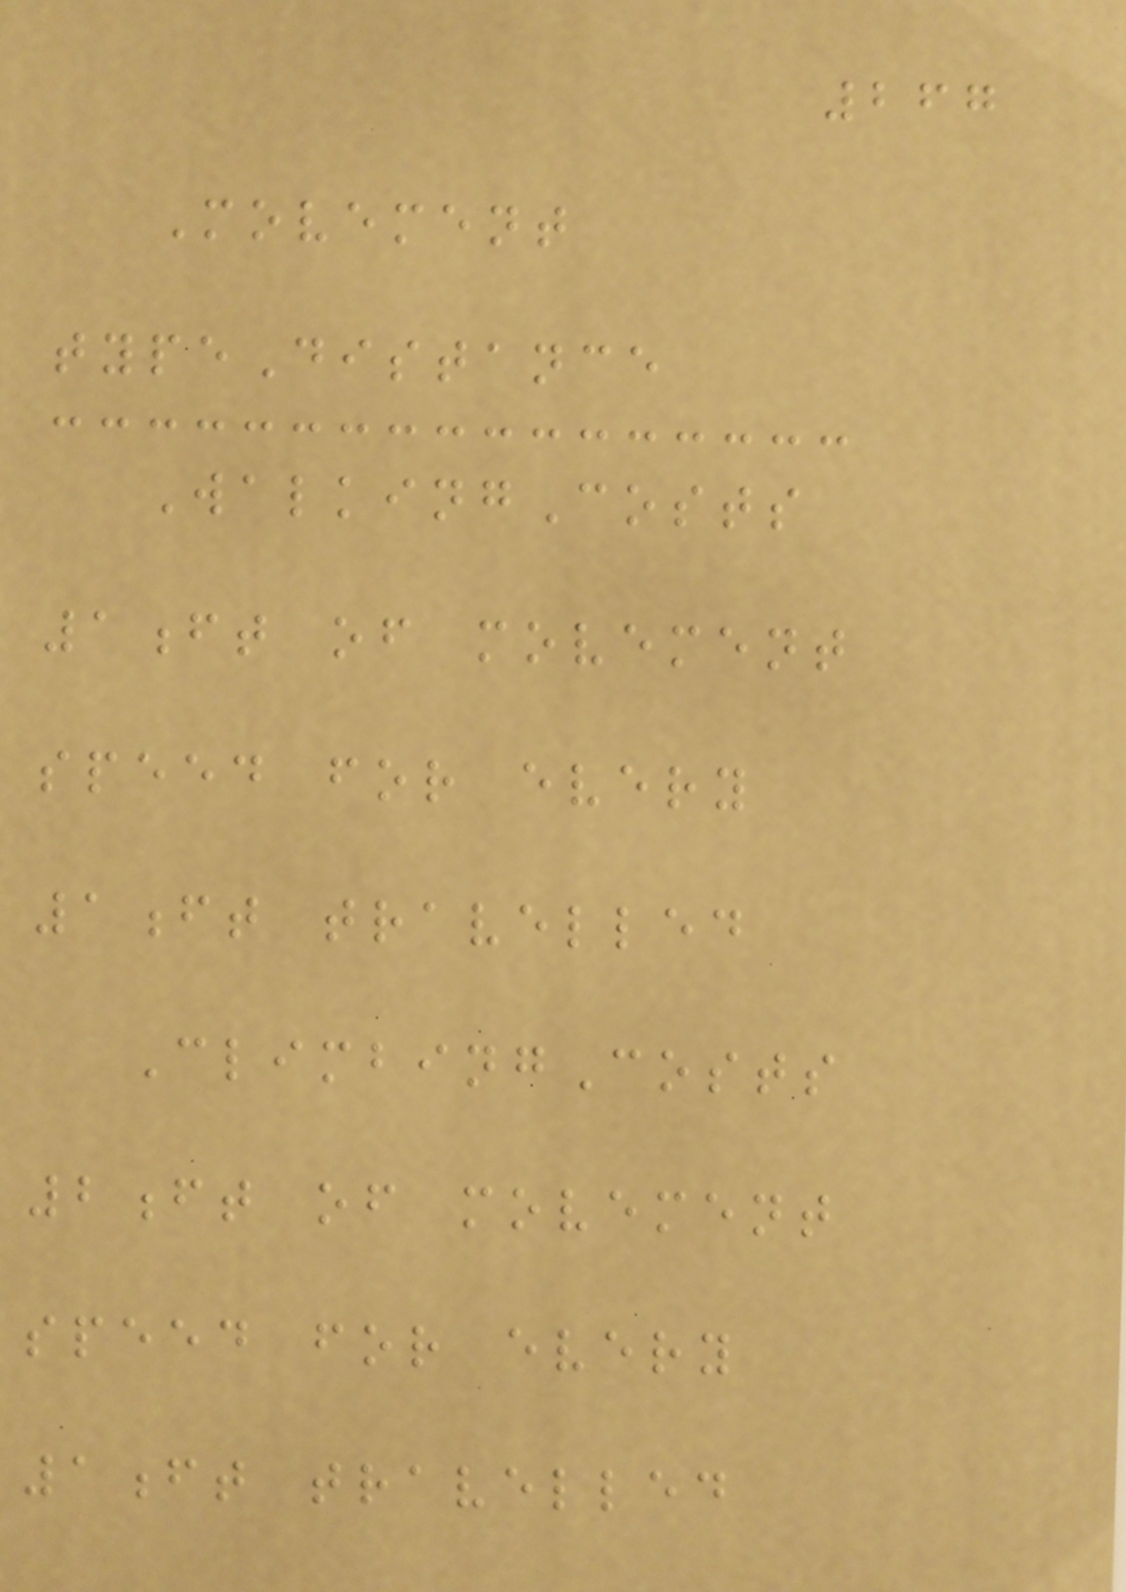267
Movement
typeDistance
WalkingCosts
1ft of movement
speed for every
1ft travelled
ClimbingCosts
2ft of movement
speed for every
1ft travelled
